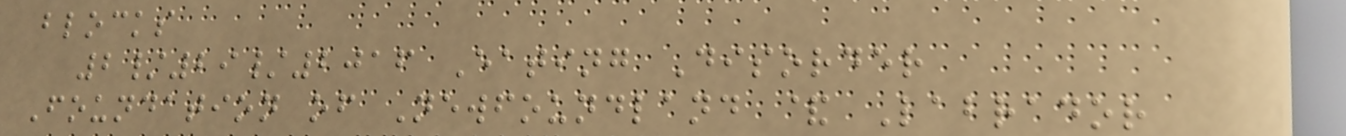blocks
2/29/2016 Eating Disorder
Foundation of Newfoundland & Labrador
